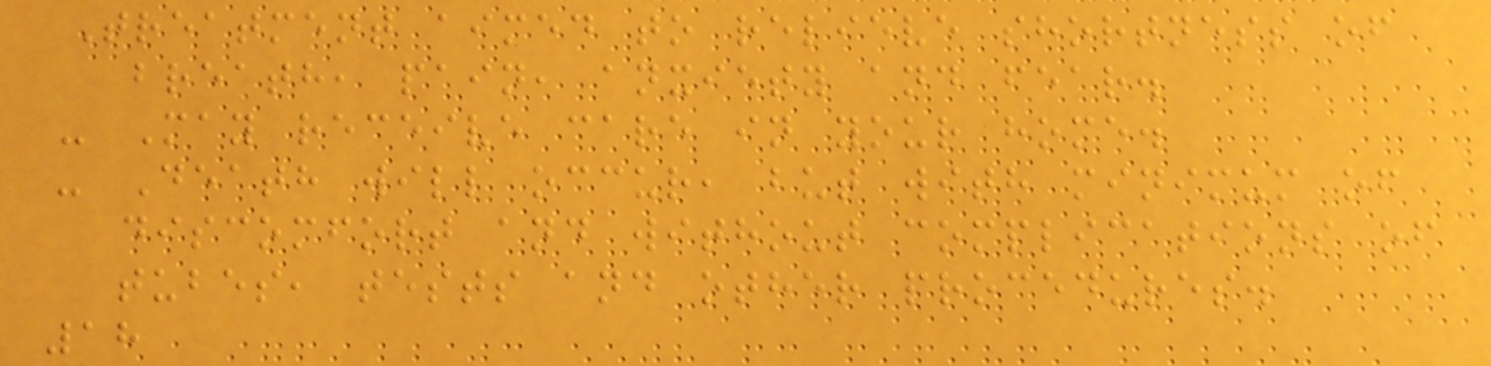Treatment aimed to relieve shortness of
breath, pain, anxiety and fear.
- May receive care in your home.
- Death will occur, but with minimum of
discomfort and without complications of
tubes, tests and other procedures.
18
